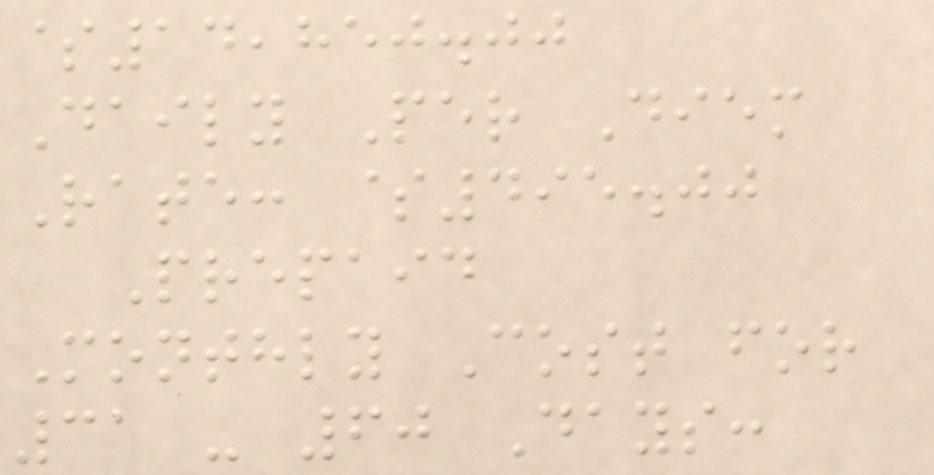$14,850.00
Daily Per Diem
Rate: $495.00
Prepaid
Monthly Cost for
31 - 60 Days:
